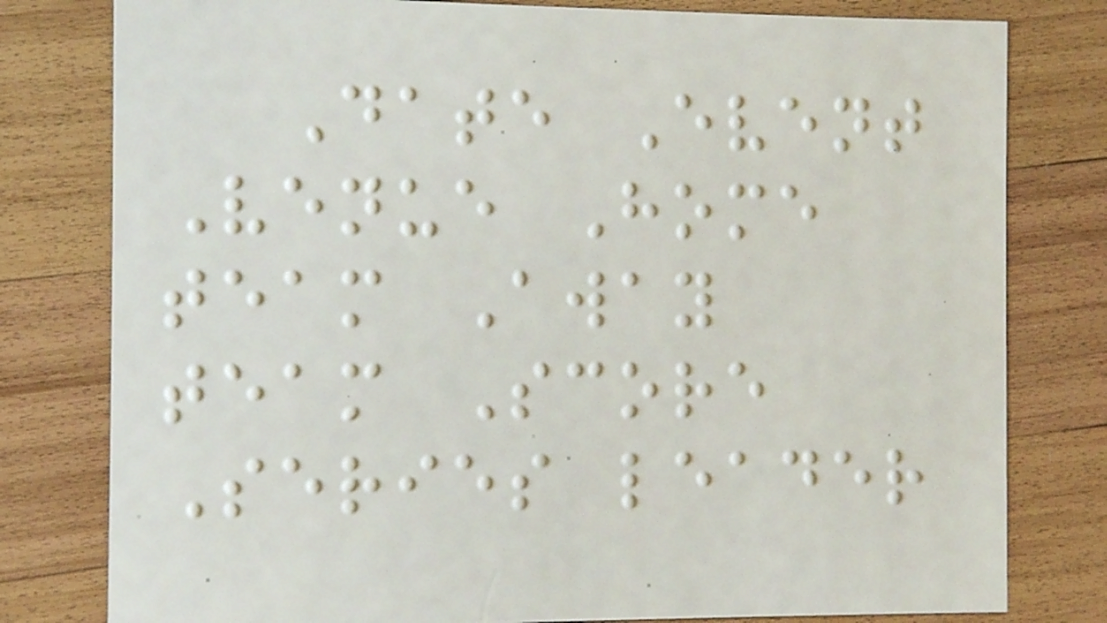Date Event
Venue Home
team Away
team Score
Series leader
